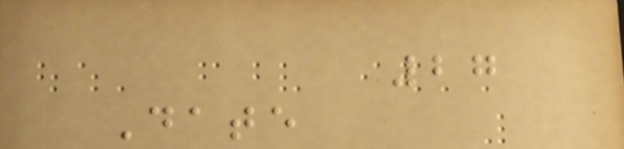27
Date
